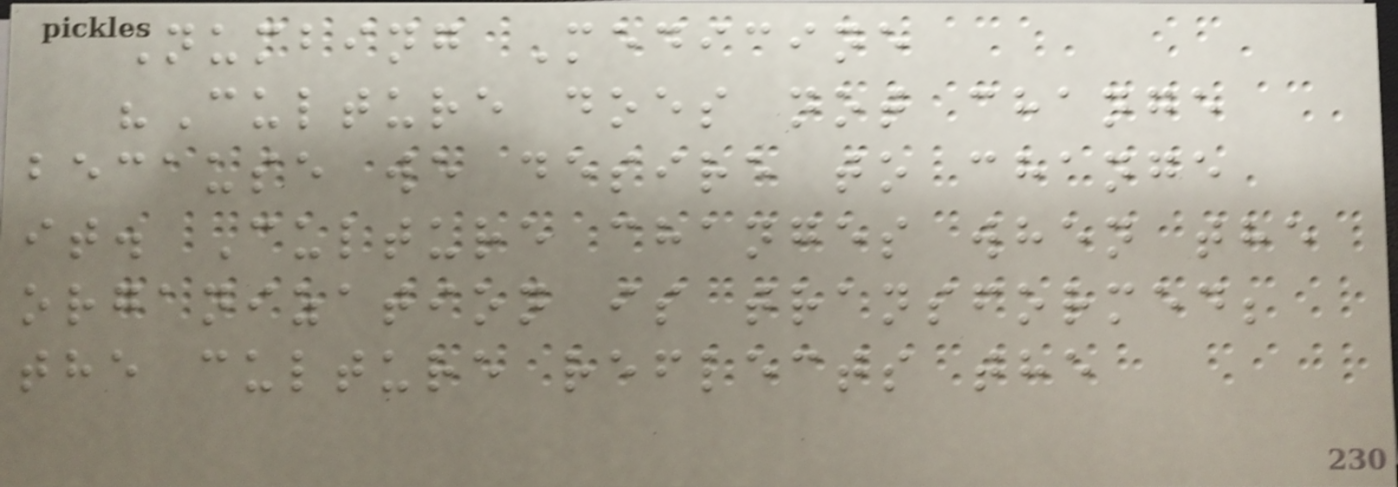Numbing Medicine
"Culture does not change
because we desire to change
it. Culture changes when the
organization is transformed;
the culture reflects the
